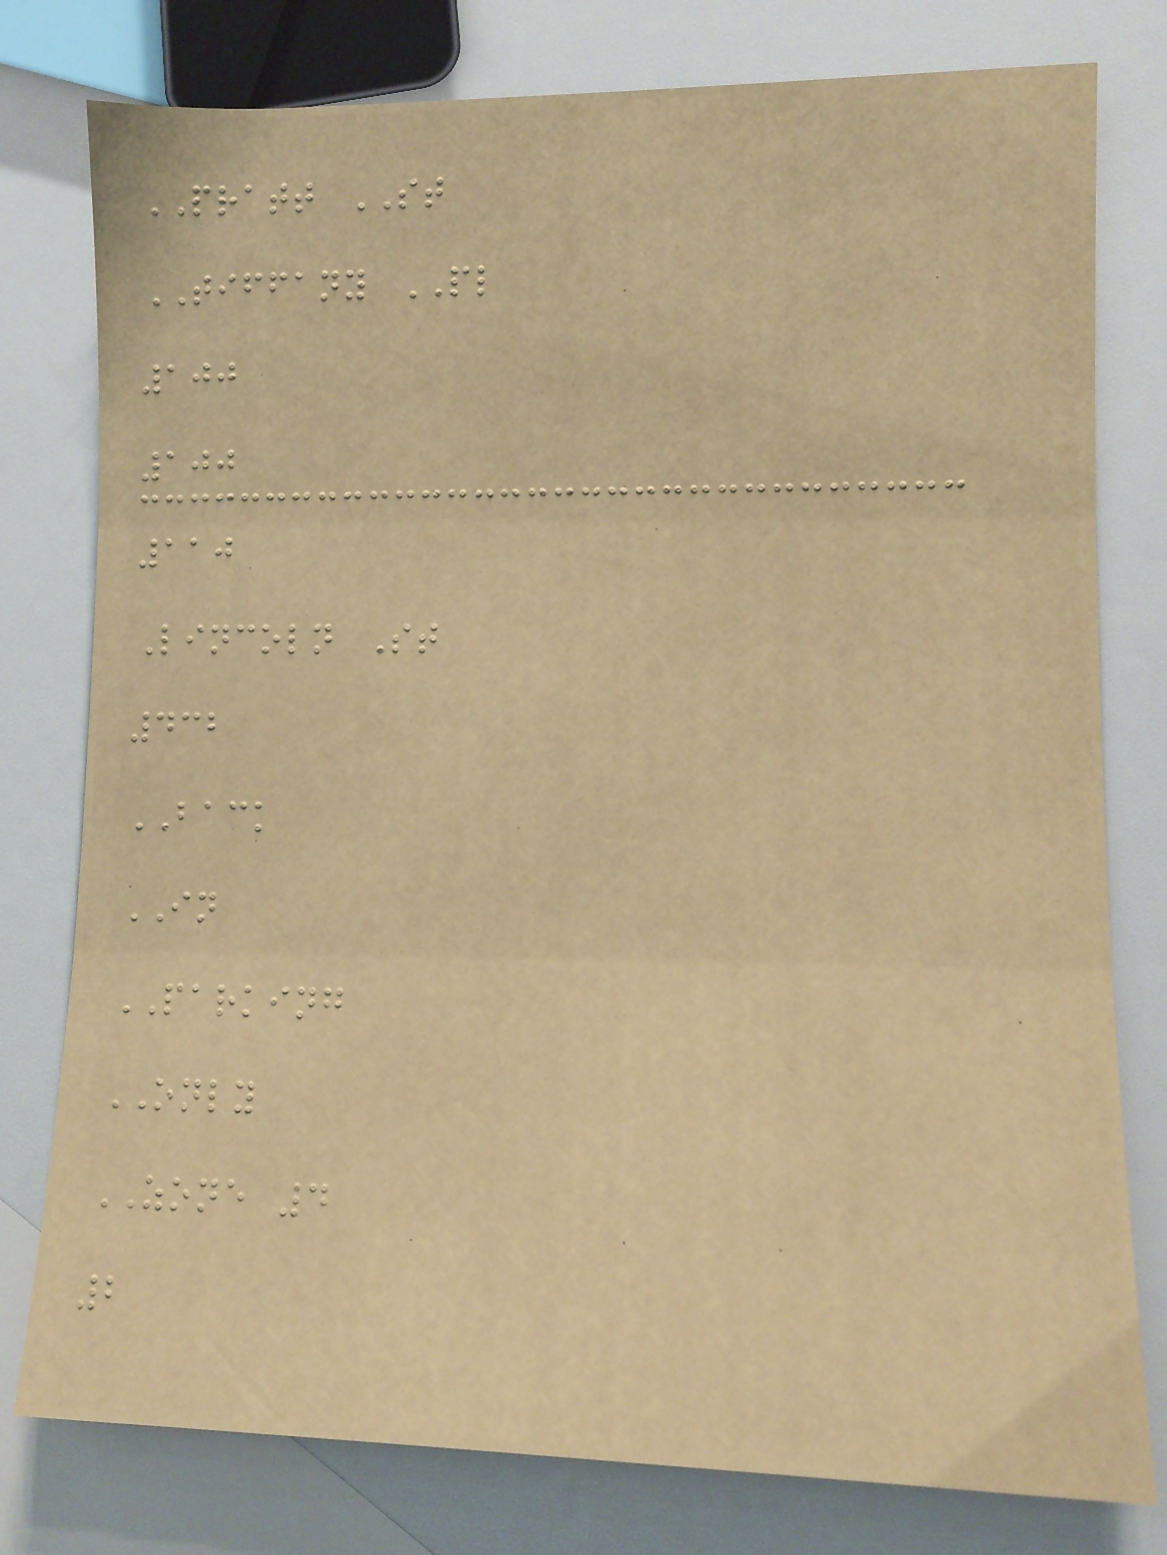PRATT ST
TIFFANY PL
100
100
110
Lincoln St
432
BACK
IN
PARKING
ONLY
ZONE 4
2
